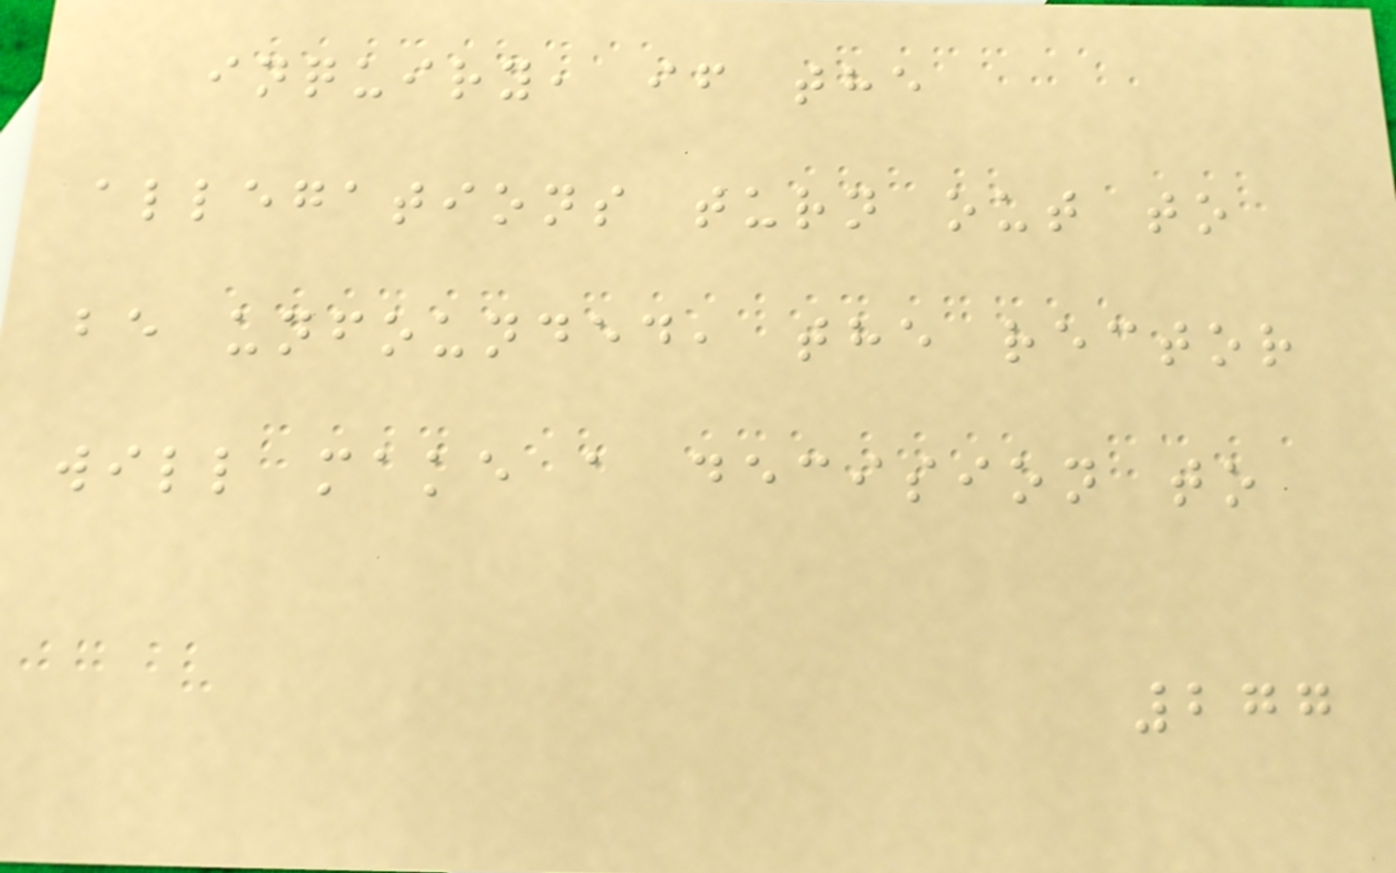inquiry, if the
allegations turn out to
be unfounded, the rector
will make a decision to
277
